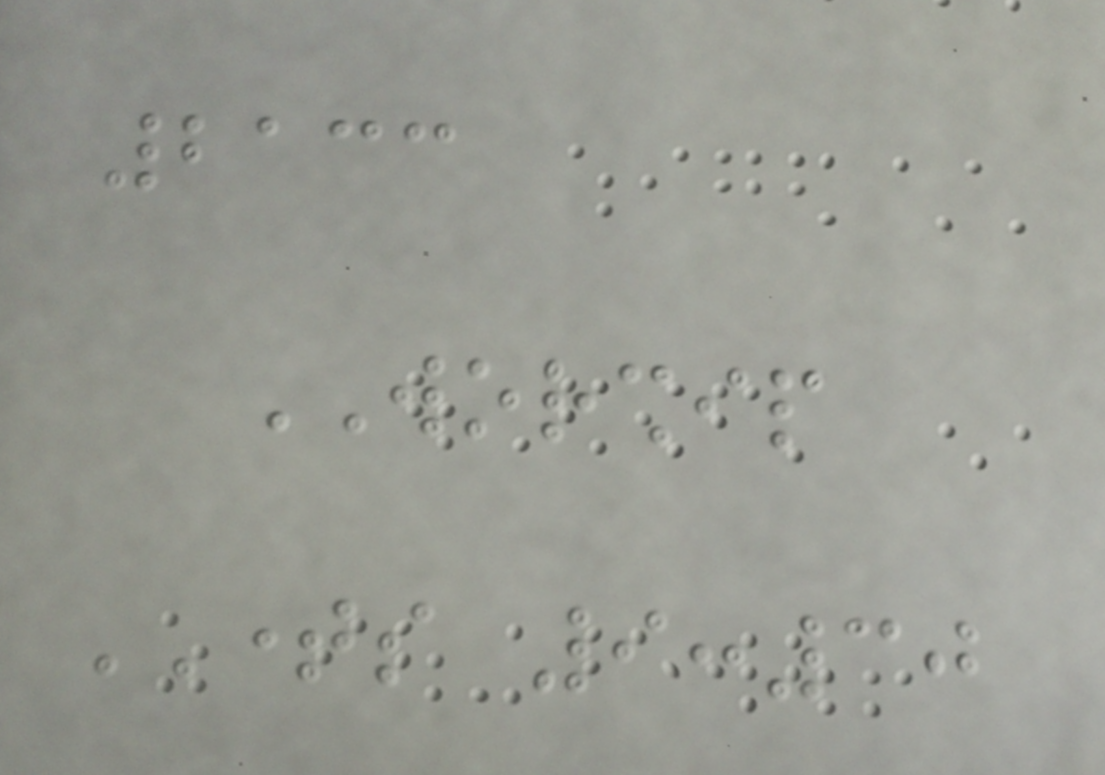2133
WORSHIP
TIMES 9:30
